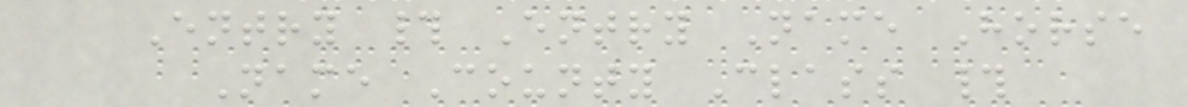Entry # Entry Name Horse
Name County Class #
